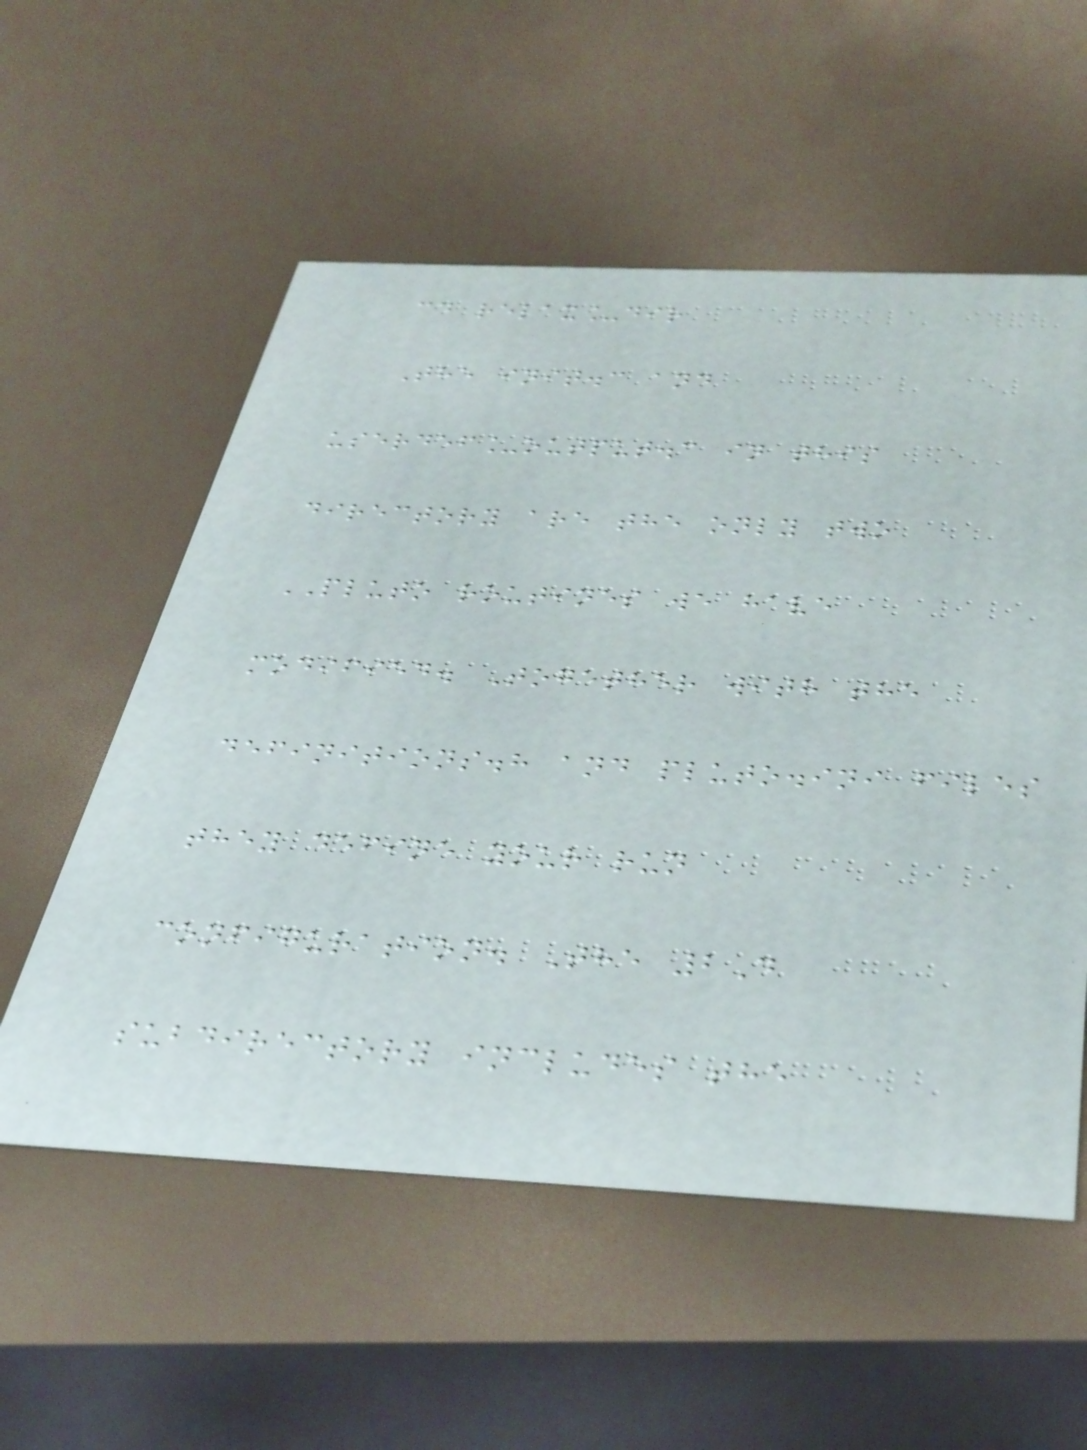cd relax_dir
The init.c and
userdef_output.c in this
directory are the only two
PLUTO routines we have
modified. Together with the
definitions.h and pluto.ini files
they define your run
configuration. The 2D
subdirectory includes the
